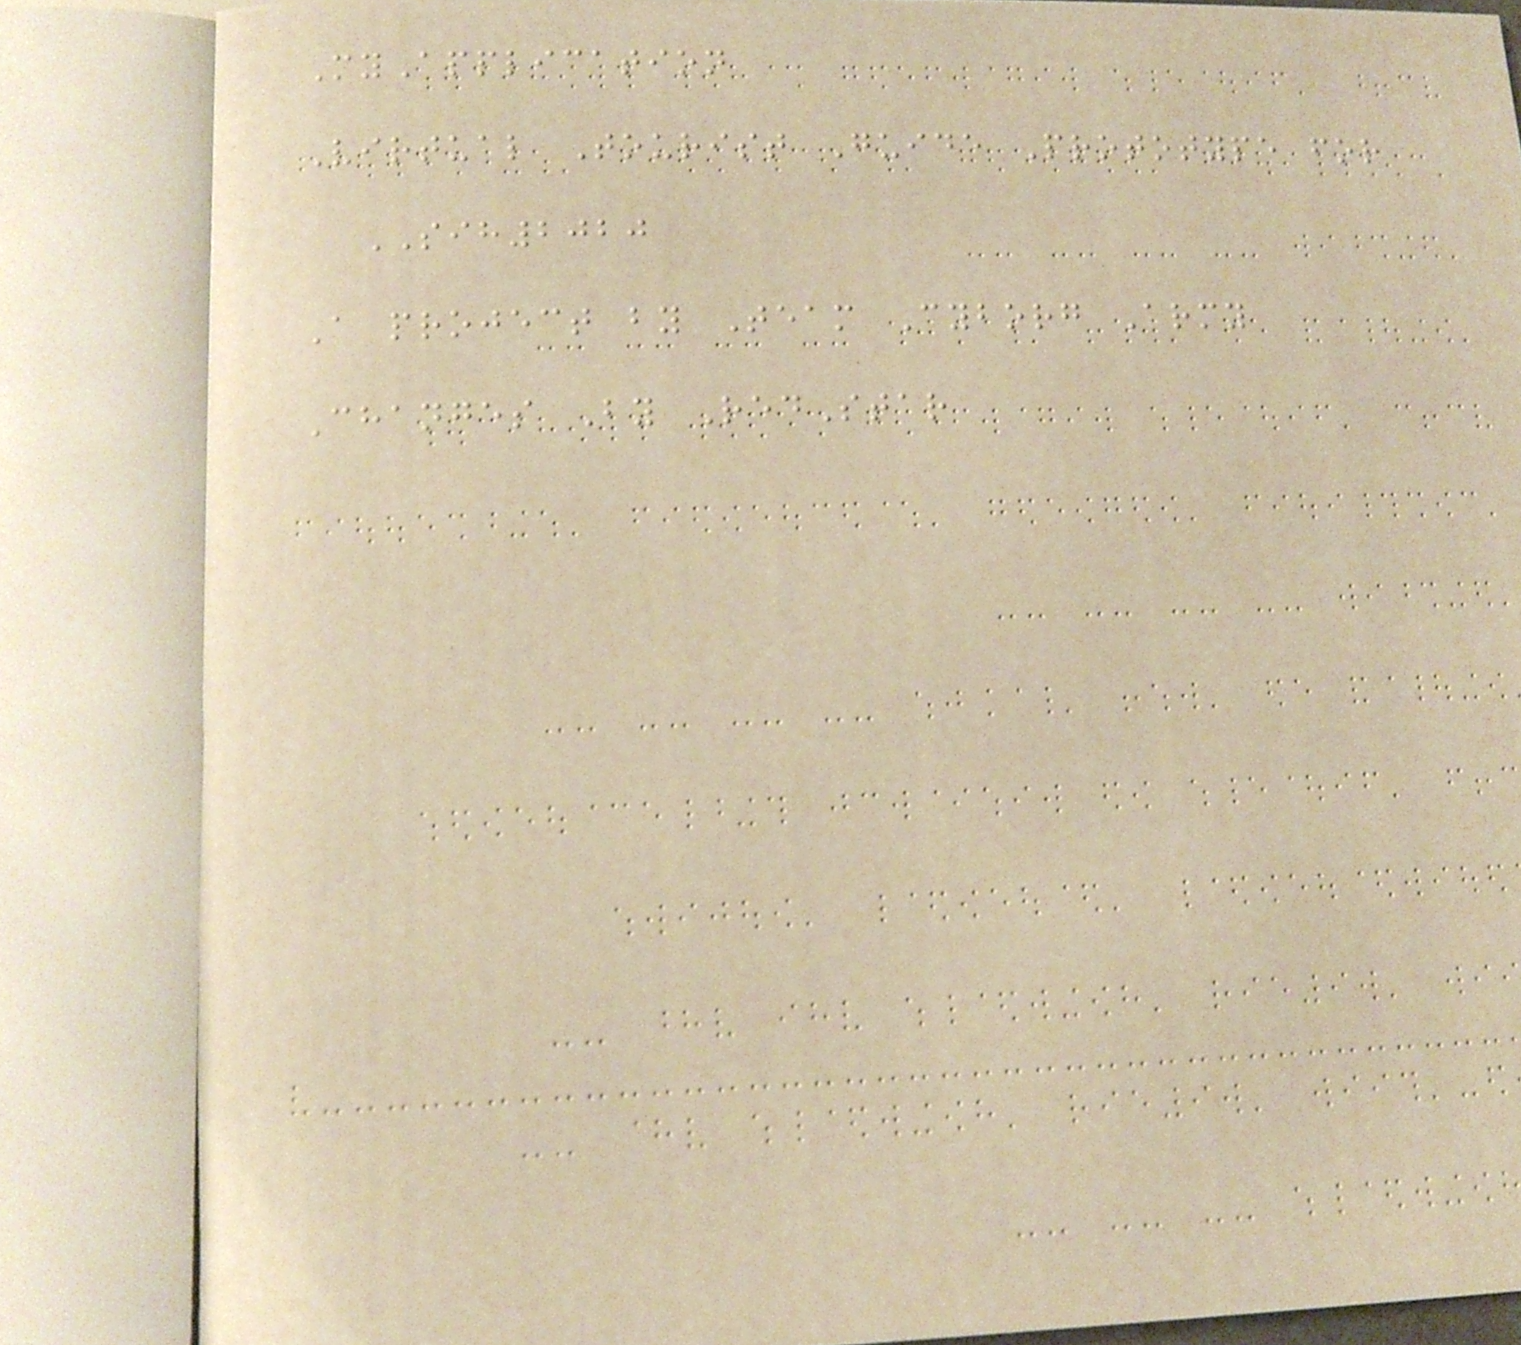MyApplication
Virtual Tourist Guide Prototype for
SIH2020
A project by Team Cyborg Army
Changes By RedStar
